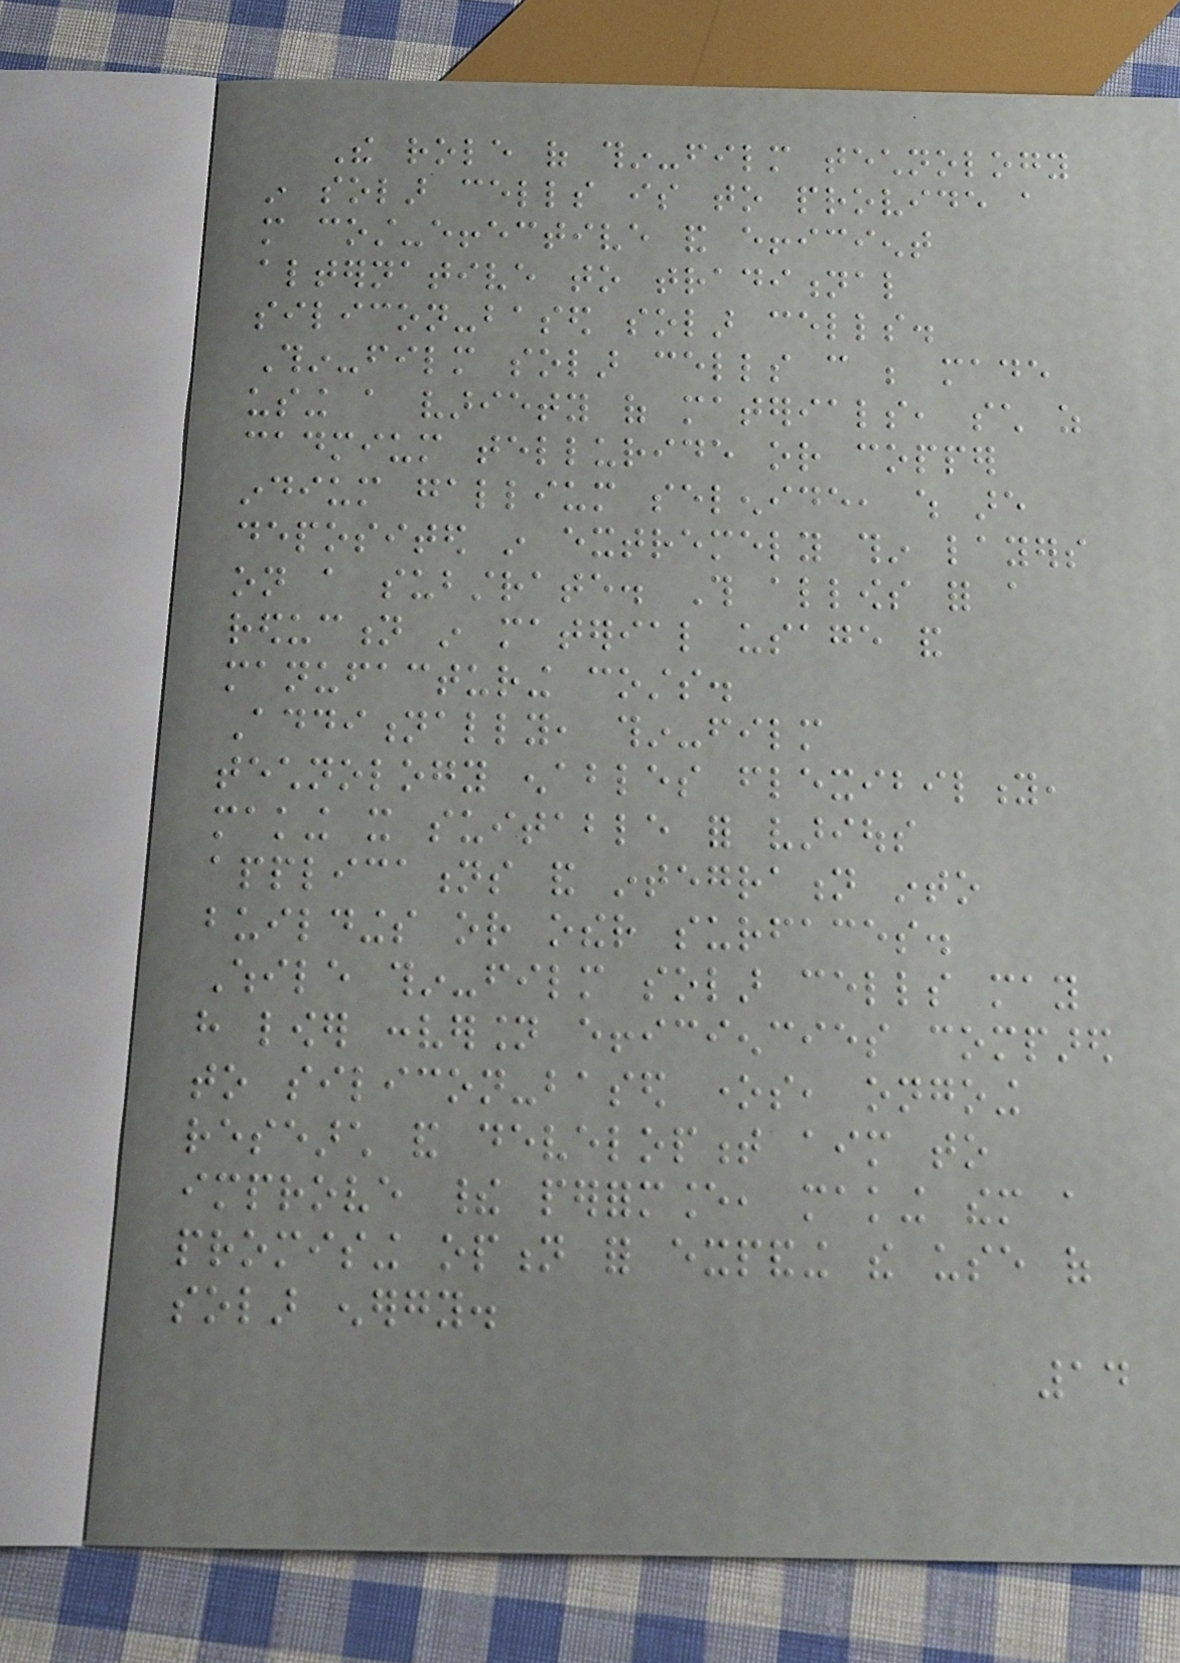The role of thin-film technology
in solar cells is to provide a
more cost-effective and efficient
alternative to traditional
silicon-based solar cells.
Thin-film solar cells can be made
using a variety of materials, such as
cadmium telluride or copper
indium gallium selenide, which are
deposited in extremely thin layers
on a substrate. This allows for a
reduction in material usage and
manufacturing costs.
Additionally, thin-film
technology enables flexibility,
making it suitable for various
applications and integration into
buildings or other surfaces.
While thin-film solar cells may
have lower conversion efficiencies compared
to silicon-based ones, ongoing
research and development aim to
improve their performance, making them a
promising option for expanding the use of
solar energy.
14
